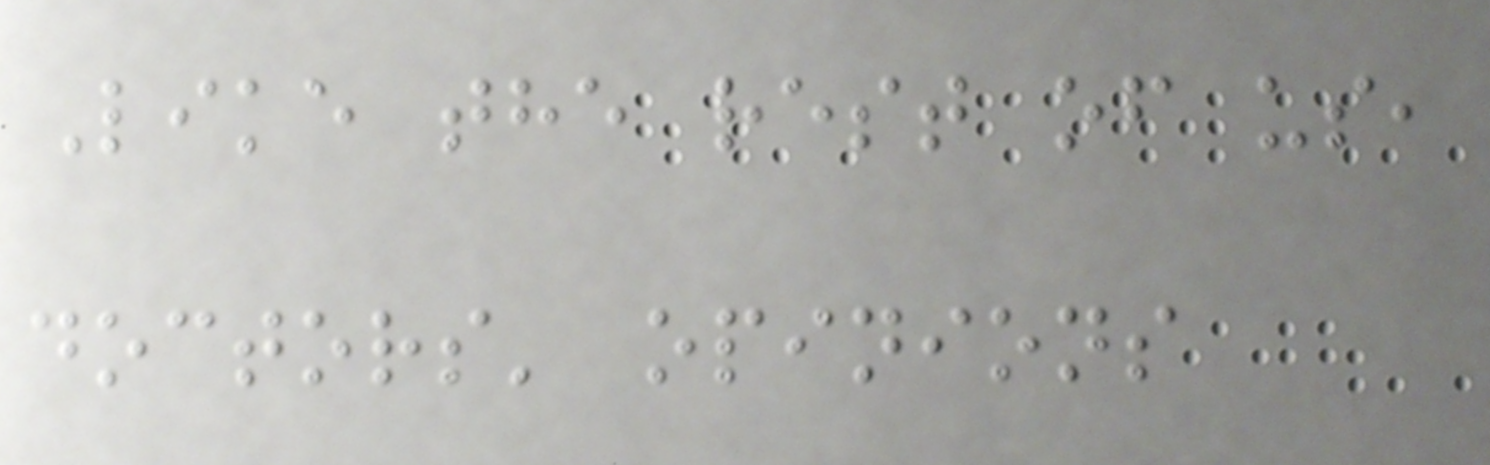Like the rest of us,
doctors' opinions
